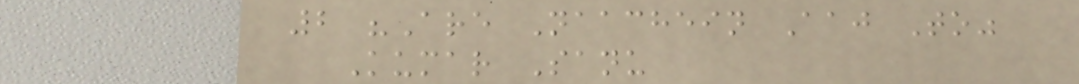2 "Are Naachein Aaj To"
Kumar Sanu
